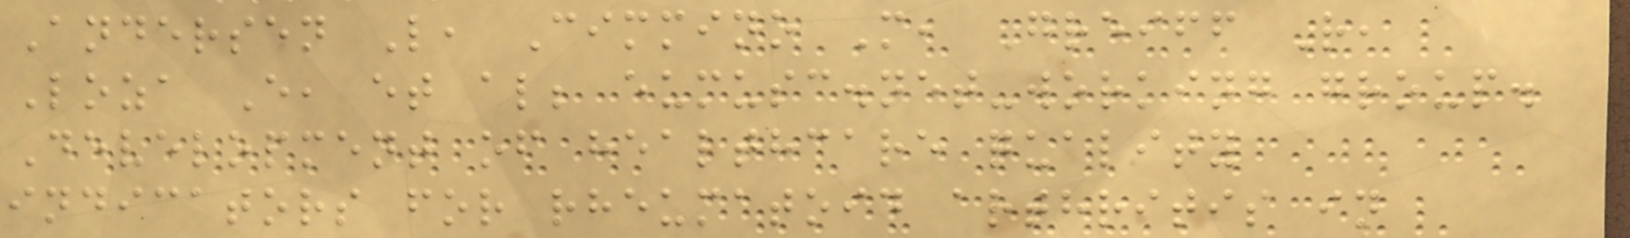Andersen L, Cimmino M, Greiff R,
Loza E, et al; eumusc.net-working group.
Development of healthcare quality
indicators for rheumatoid arthritis in
